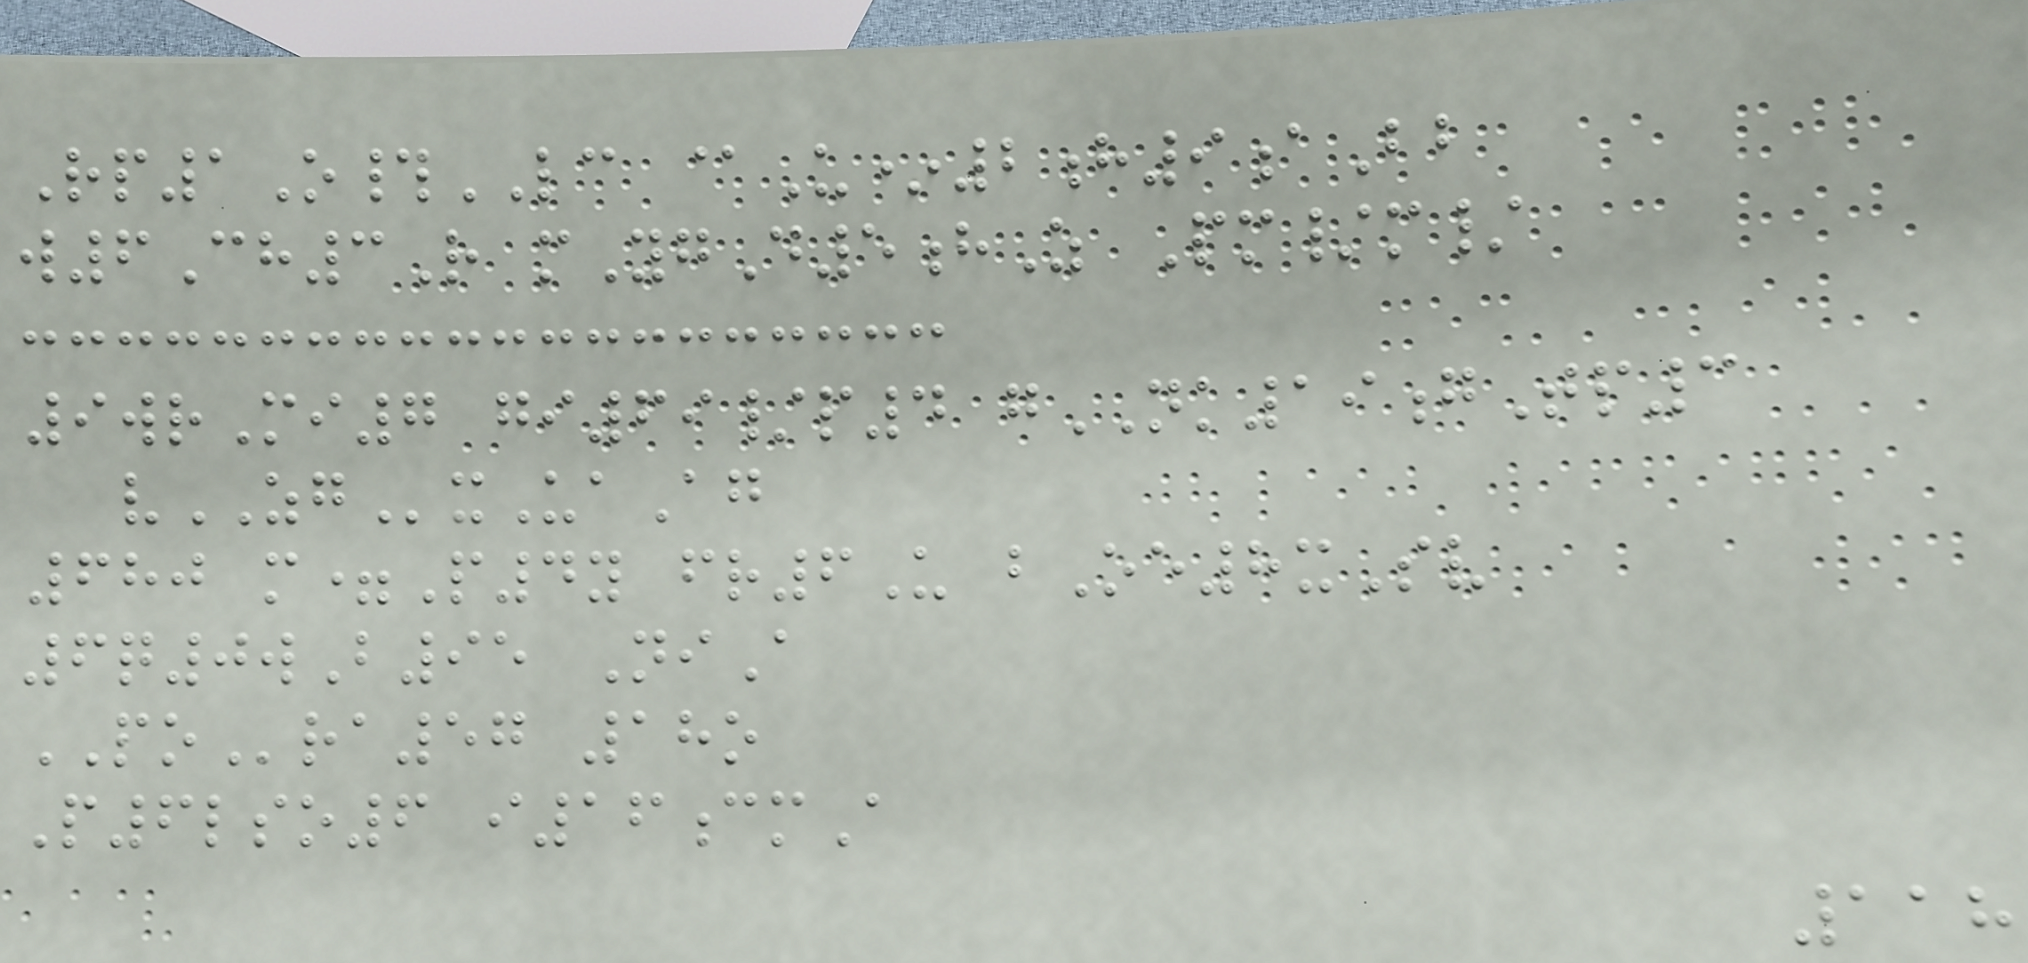Rp1O#LC @U*2h9aBb
w6Ch3R mYgD5hZ Pm/m/
9wrMi7 gi69/p4 gNK19gTp3
vZGxUaAg
680 m=P4y fr6U bOe8xSv
6q0wB95 NiA
POra57 18o
P6lso6 i16cmA
118
